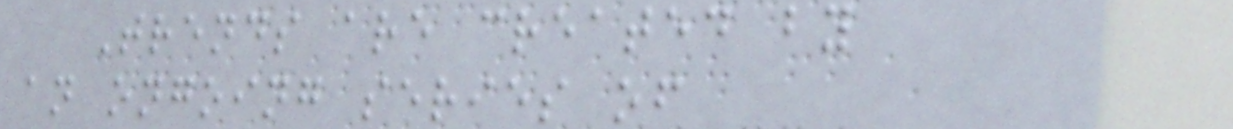Trends are created by
an ongoing series of
